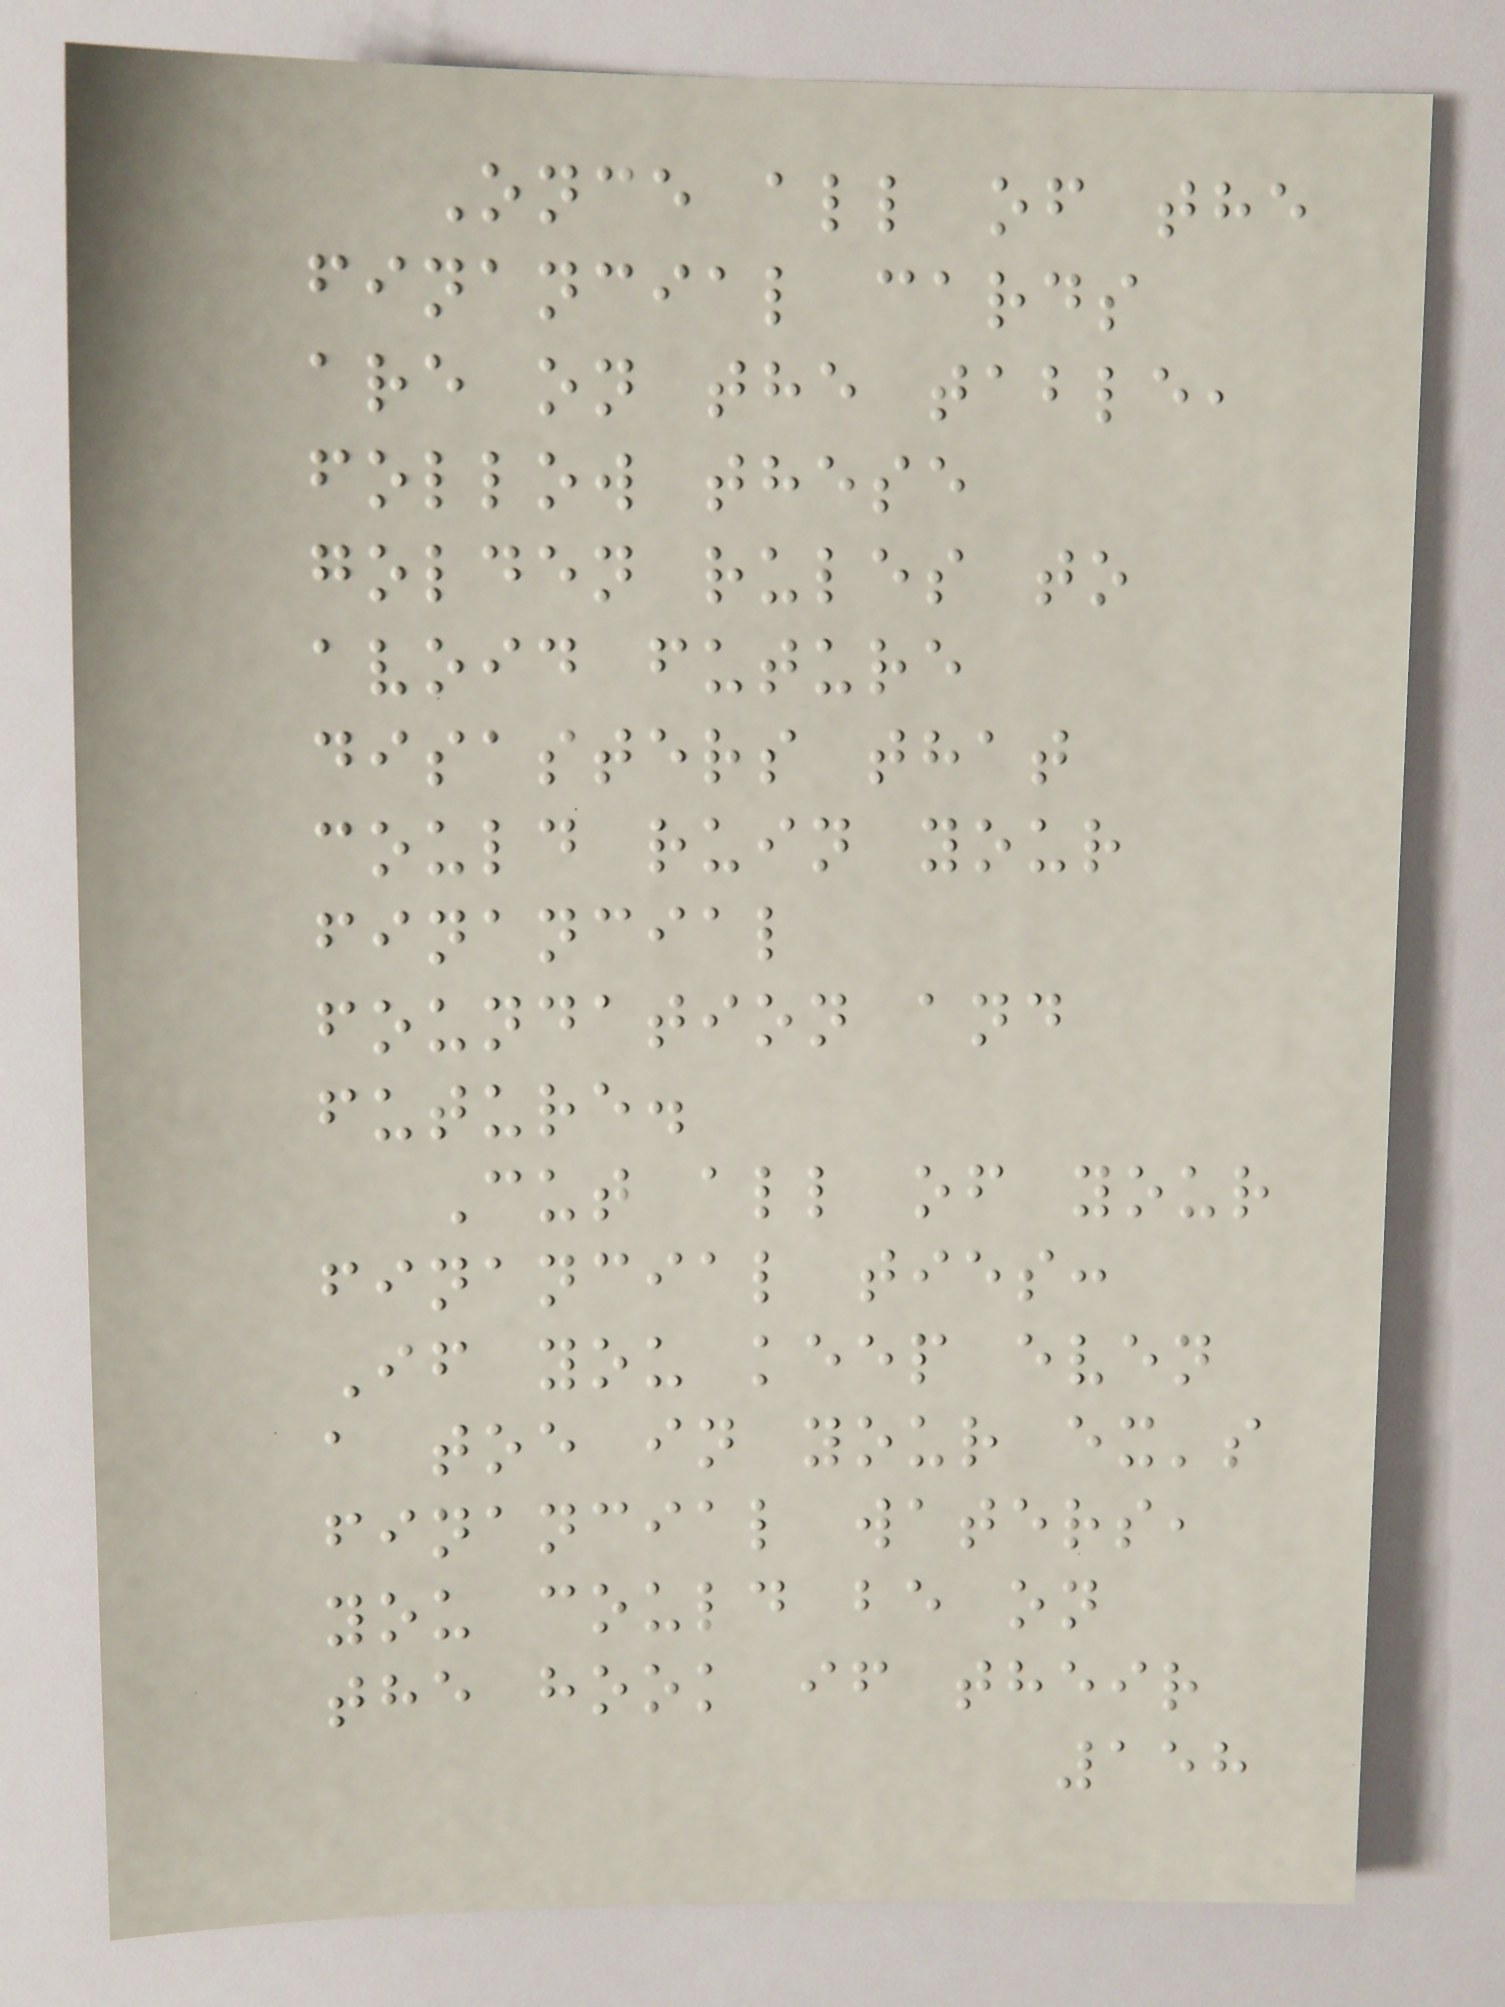Once all of the
financial cards
are on the table,
follow these
golden rules to
avoid future
disasters that
could ruin your
financial
foundation and
future.
Cut all of your
financial ties:
If you keep even
a toe in your ex's
financial waters,
you could be on
the hook if their
158
